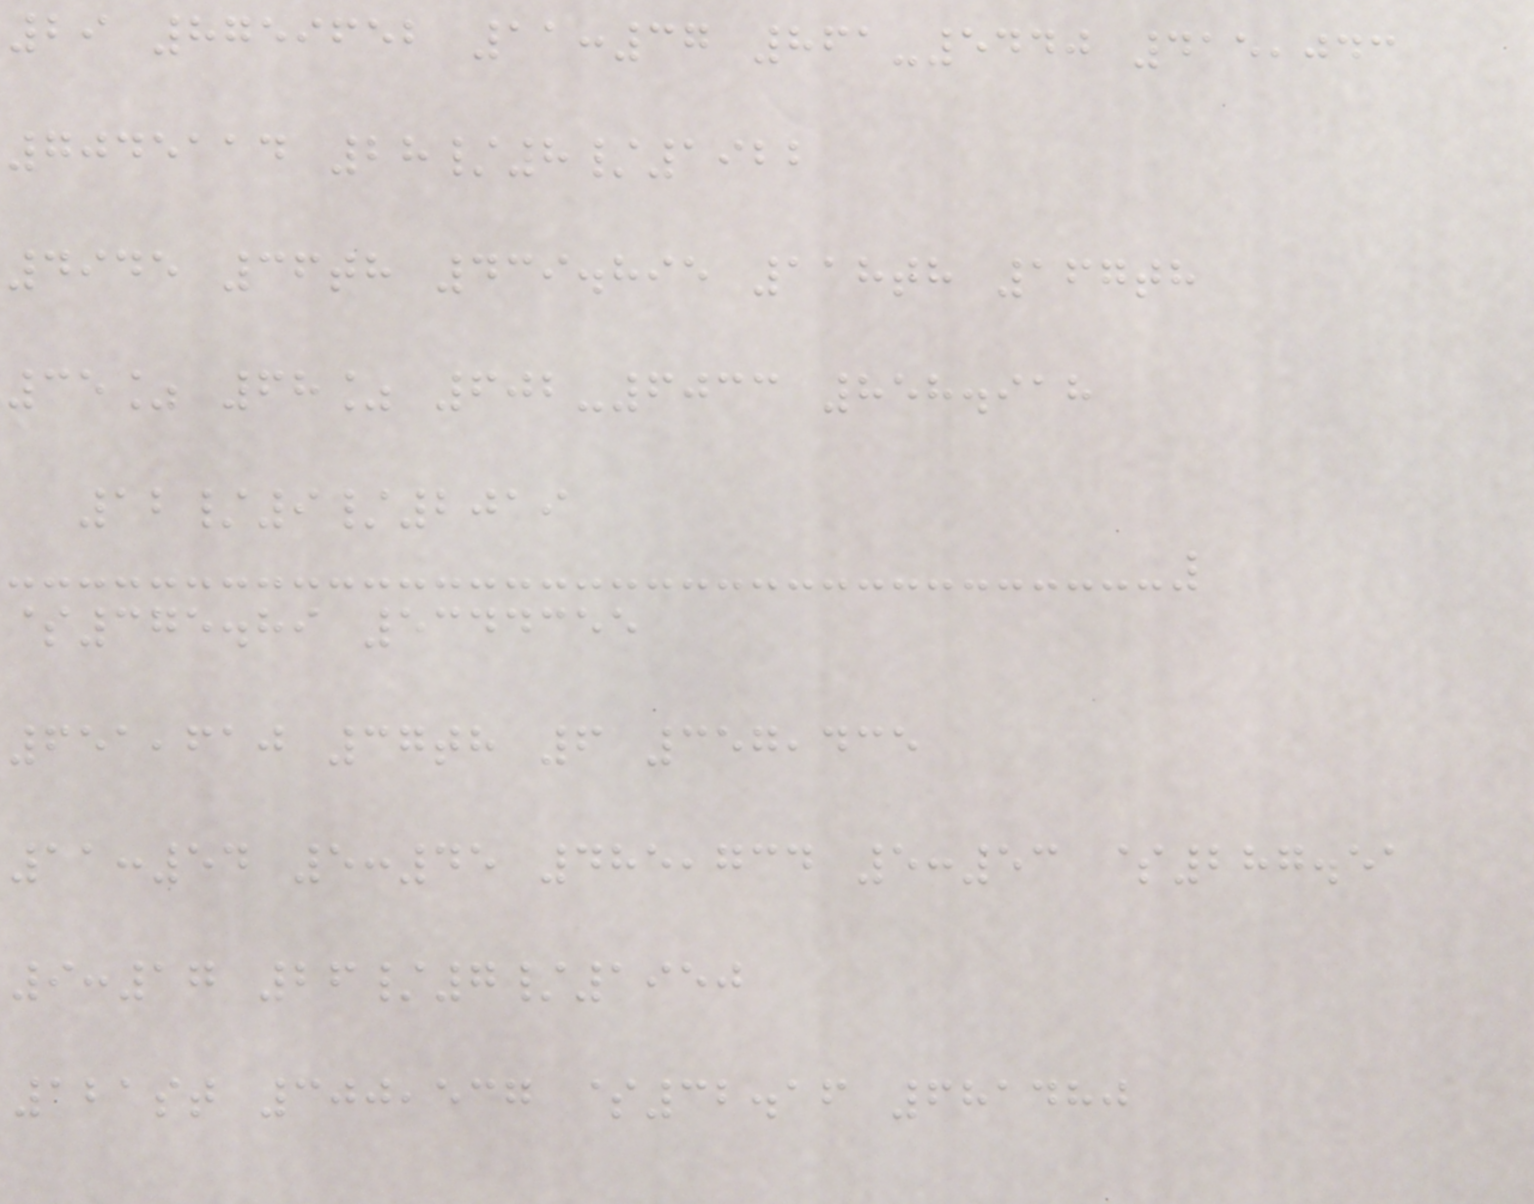29 8759652 11:37 861-5440 415,043
7045114 28/8/1922
4945 36th 439.895 118th 167th
35% 68% 602-6033 858.918
12/9/2019
$375.89 5344355
651,610 37th 6 357,435
11:54 5:45 485,734 5:53 $287.51
9:17 26/7/1950
121st 300,537 $32.16 681480
